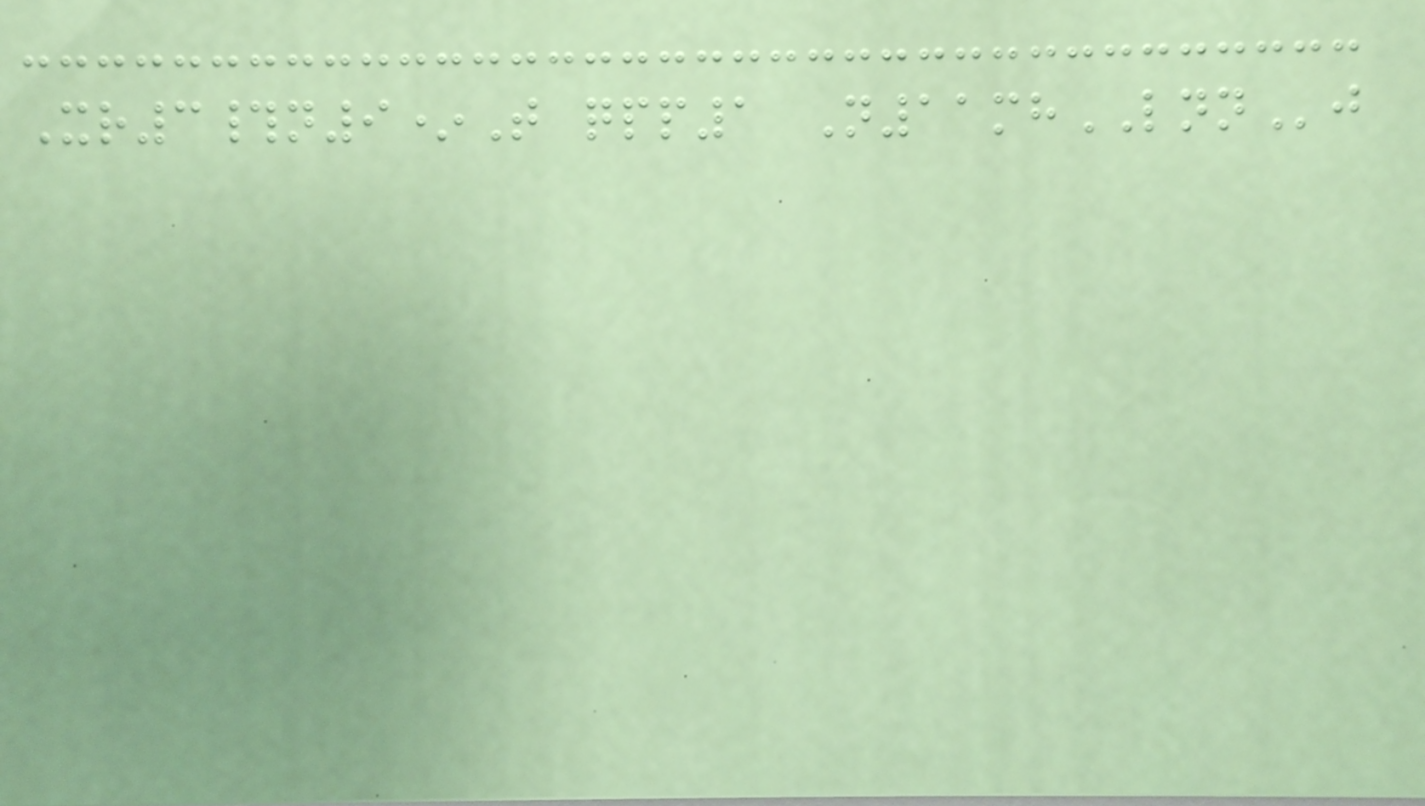Xr3#n9*T qpp1 N11mhLNNj
